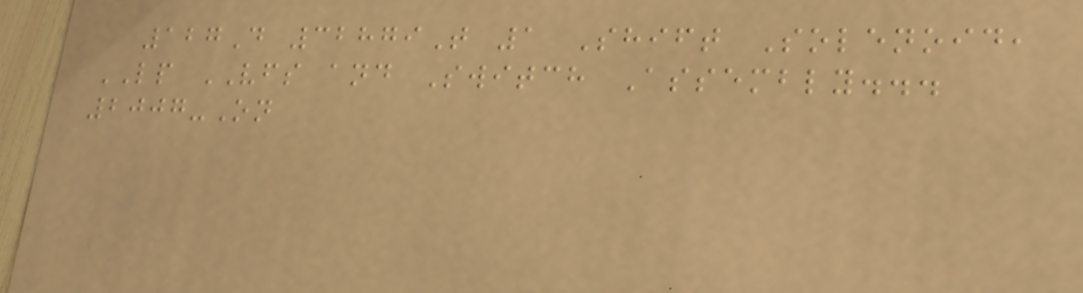127D 32879T 1 Shift Solenoid,
LP VFS and Switch Assembly...
2007-On
